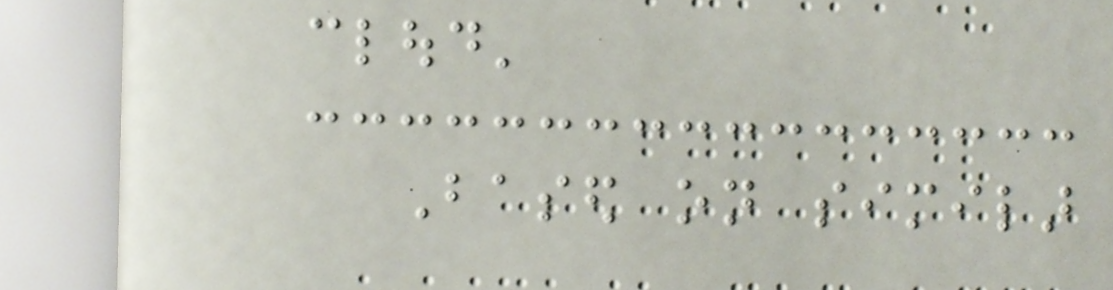cloud'
Based on similar
